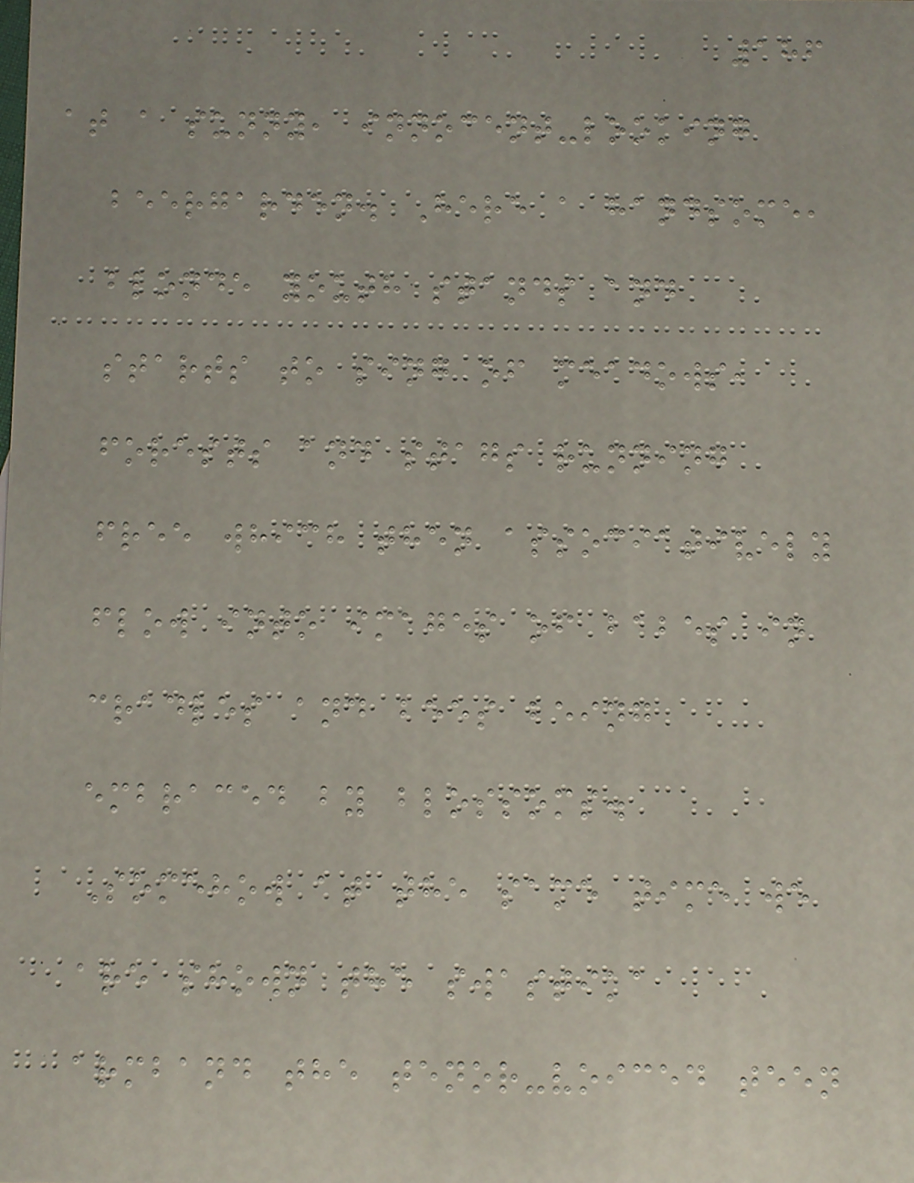186
at a sunny, innocent-looking
beergarden. Here a handsome,
blonde youth stands and
starts to sing of meadows,
forests and stags running
free which then associatively
flow into images of babes in
cradles and bees being
embraced by blossoms.
Somehow at the same time we
are shown the swastika
armband the tenor-voiced teen
